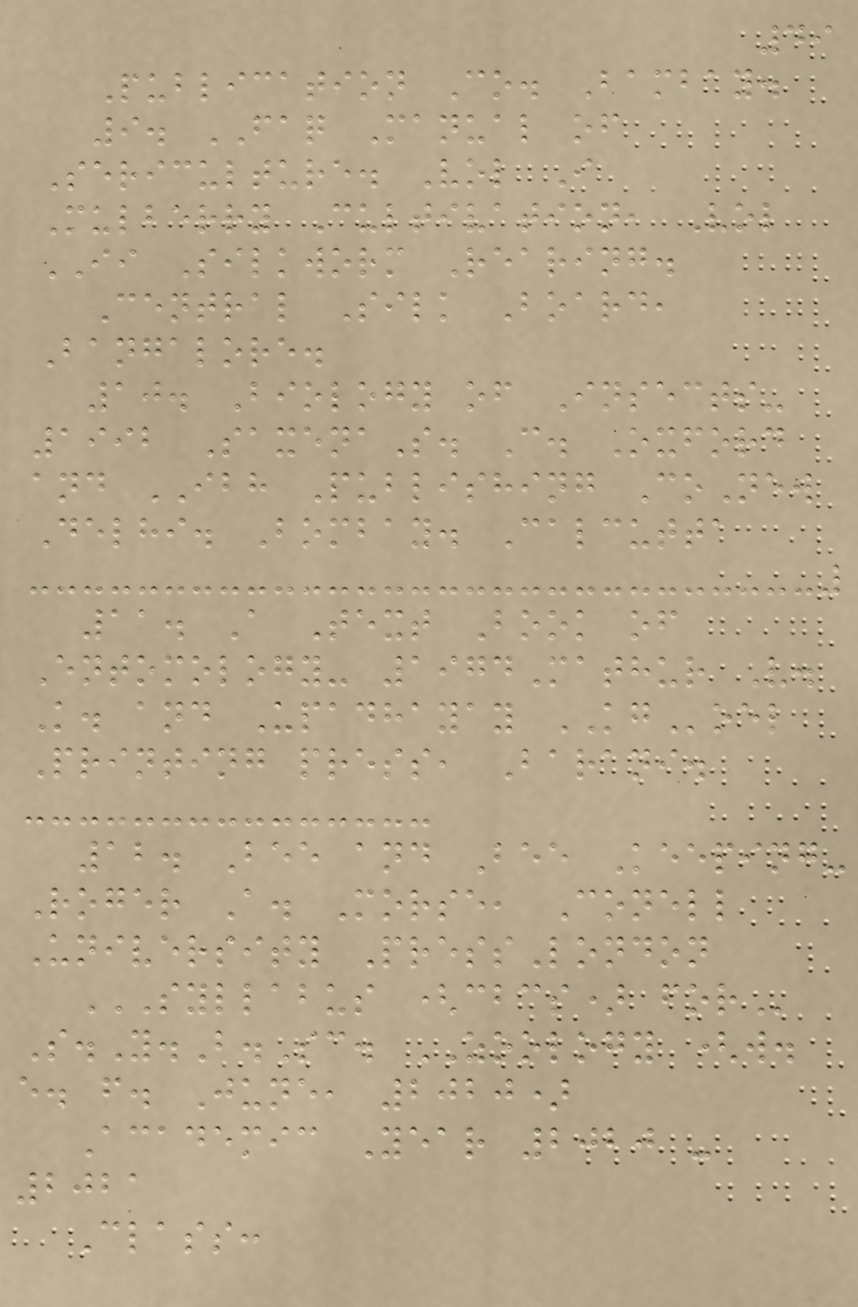49
Publication Co. Bambay.
9. FAQ Manual of
Sericulture. Vol I
Mulberry Cultivation, Vol
II Silkworm Rearing.
Central Silk Board,
Bangalore.
10. Biology of Insects-
1992 SaxenaS. C. Oxford
and IBH Publishing CoNew
Delhi. Bombay. Calcutta
11. A Text Book of
Entomology- 1974Mathur V.
K. and Upadhayay KGoel
Printing press, Barani.
12. Bee and Bee Keeping-
Roger A. Morse, Conell
University PressLondon
SYLLABUS (CBCS) FOR
S.Y.B.Sc. ZOOLOGY (w.
e. f. June, 2020)
Academic Year 2020 -
2021
Class:
